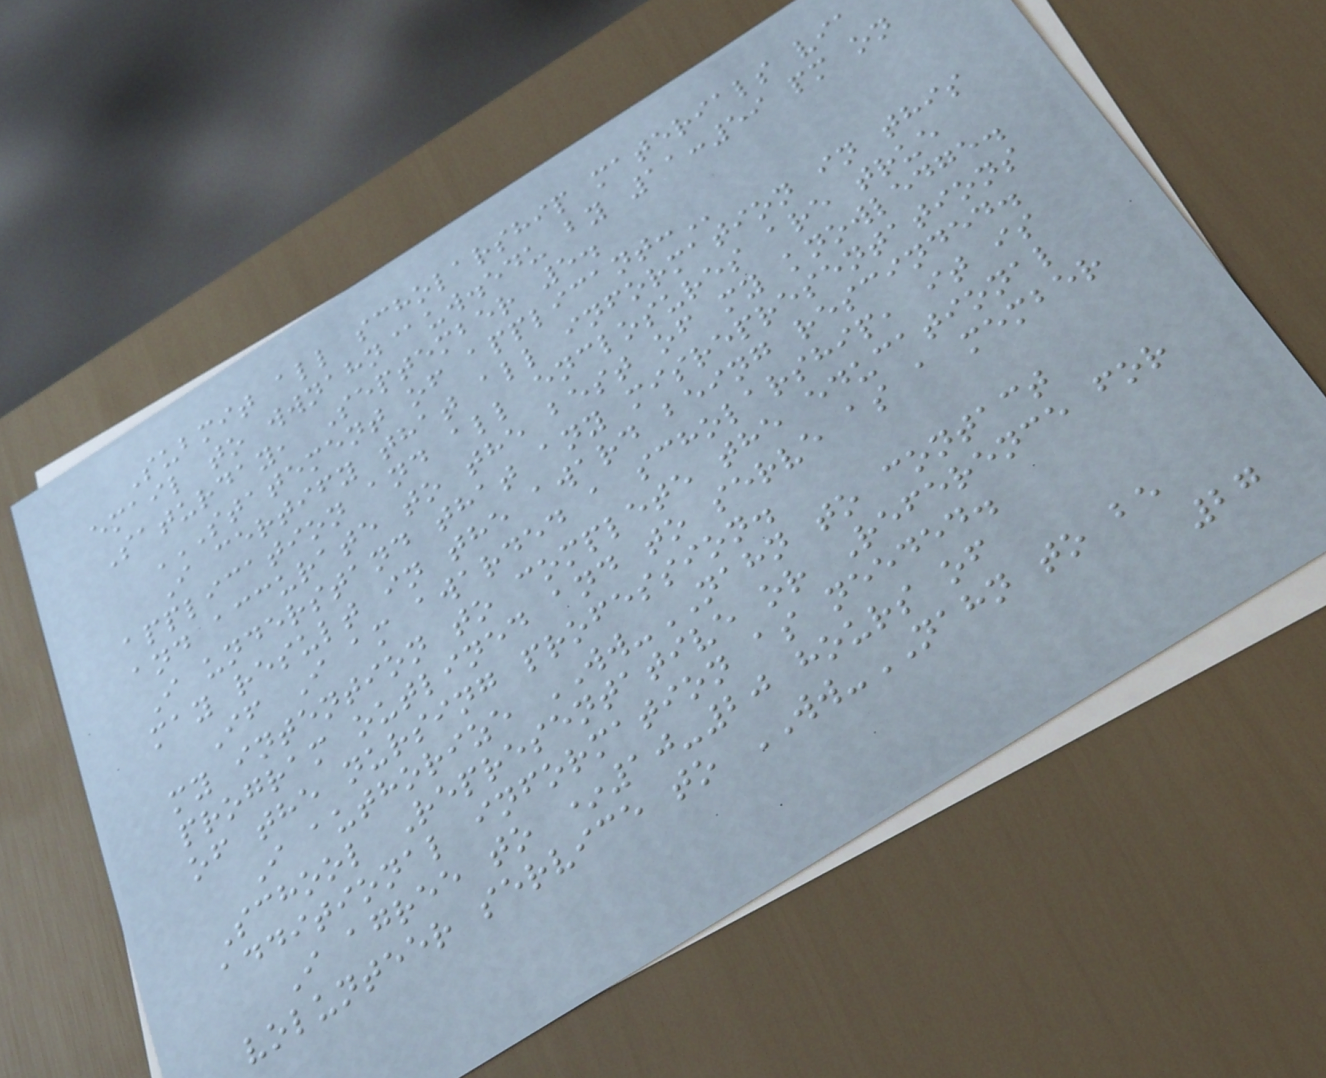Submit all scholarship materials via
email to wwnahn@uw.edu by 11:59 pm on
Saturday, September 5.
STATEMENT OF APPLICANT:
I certify that all information in this
application and all enclosures are true
and accurate to the best of my knowledge.
I understand that any misrepresentations
may result in the award being rescinded.
If I am awarded a scholarship, it is
my intention to complete the educational
program outlined and to serve as a member
of the nursing profession.
I authorize WW-NAHN to contact
School Representative or Reference for
additional information as needed.
I agree to *10-20 hours of
volunteer service to WW-NAHN to be
27
